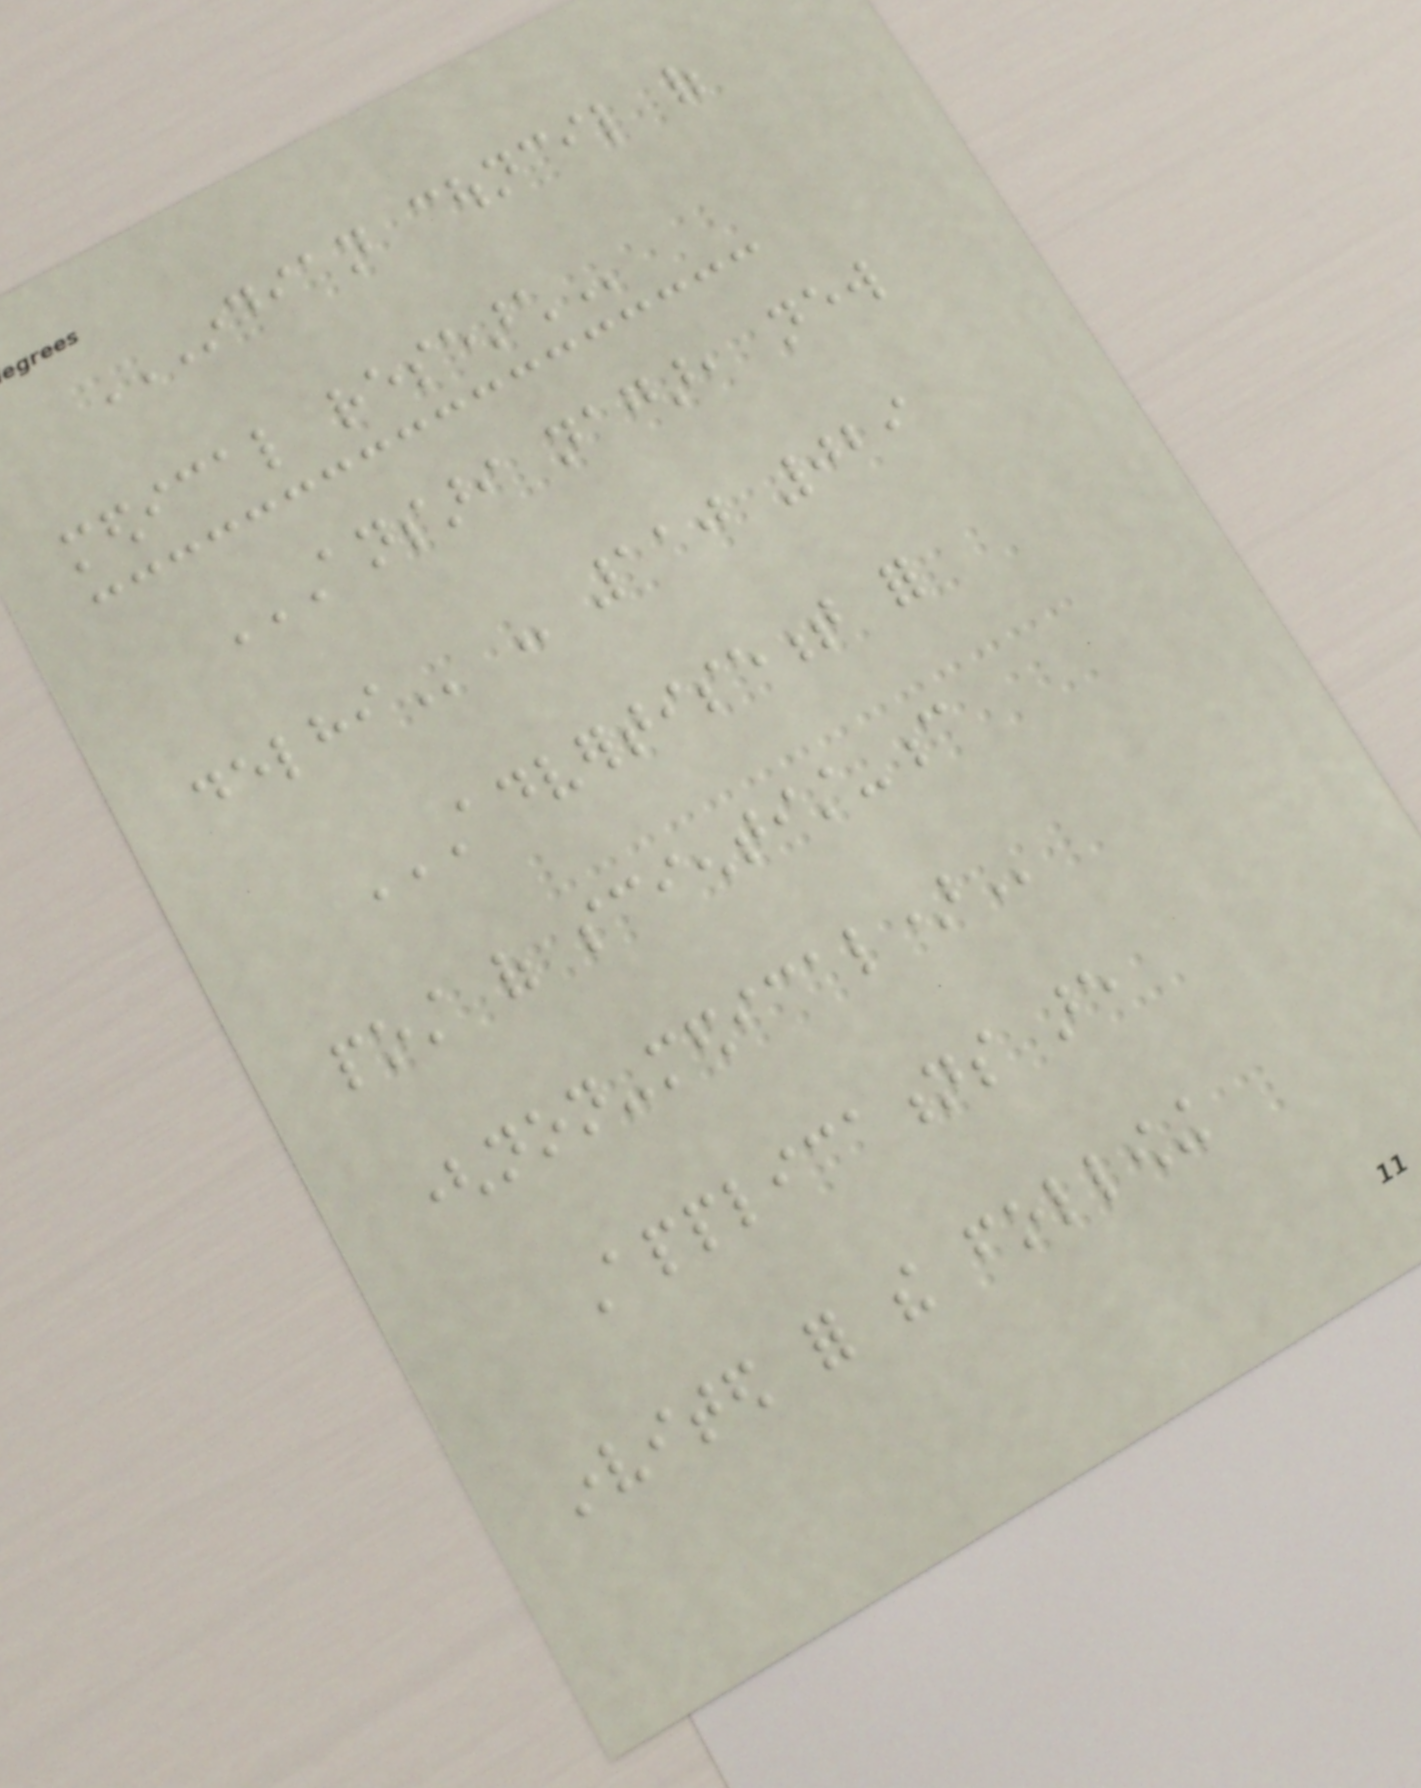INDIAN COUNCIL OF
MEDICAL RESEARCH
ANSARI NAGAR, NEW
DELHI - 110 029
ADVERTISEMENT FOR
POST OF SCIENTIST-C
(NON-MEDICAL)
Applications are
invited for the following
